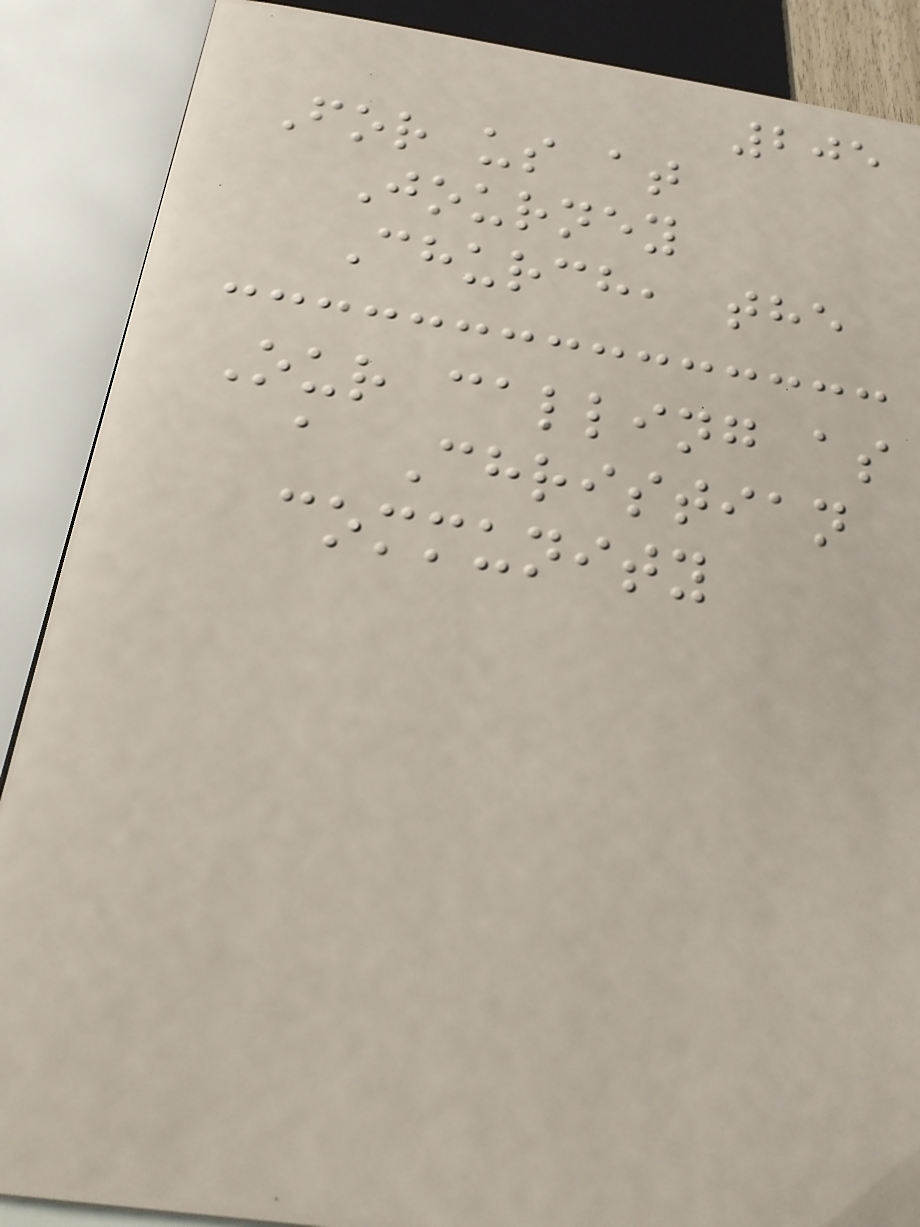205
For us at
Journey
Church, the
Our calling as
a Christian
community
